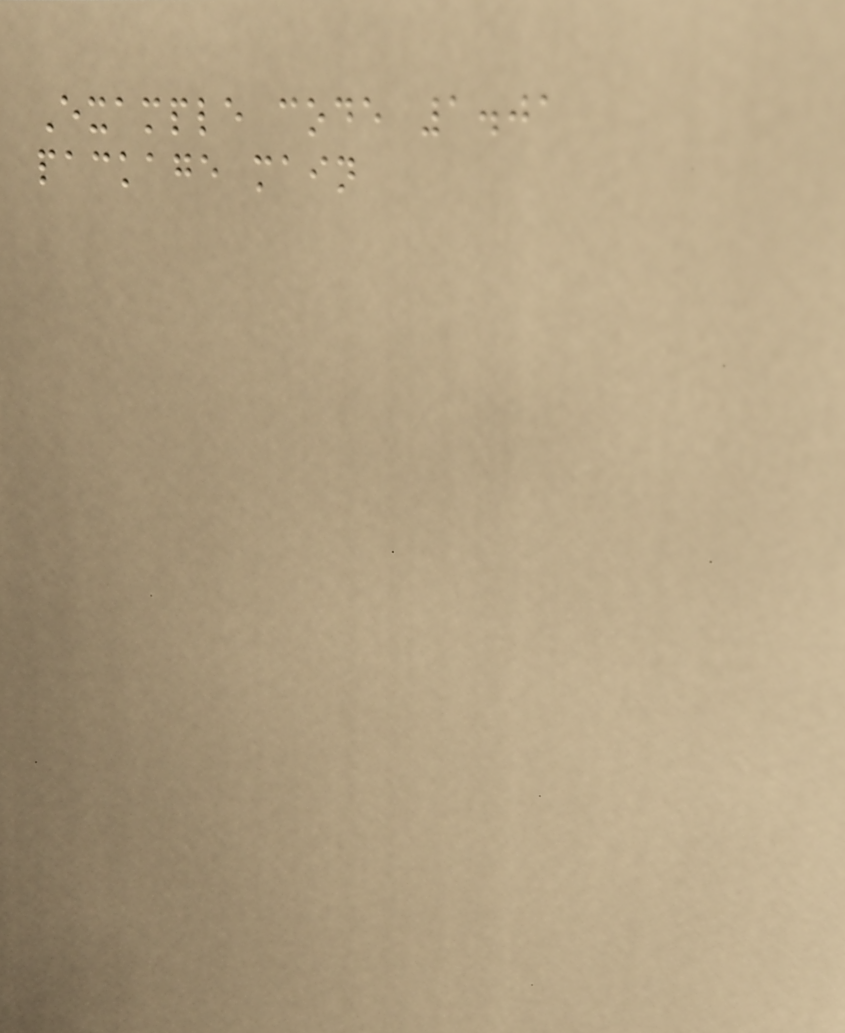Example code 1.01
package main
